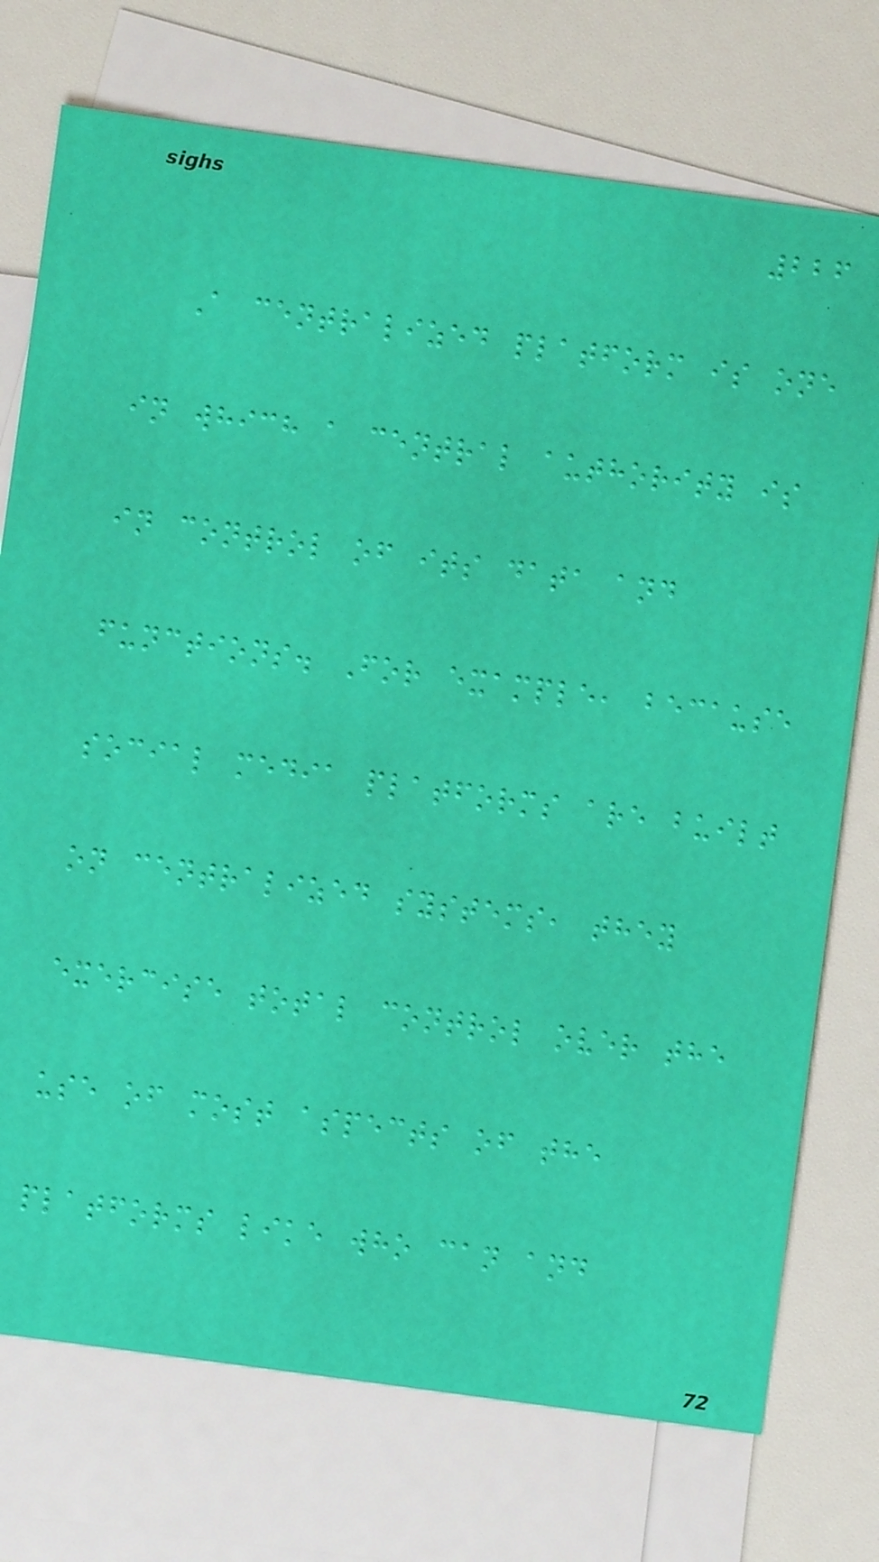226
A centralized platform is one
in which a central authority is
in control of its data and
functions. For example, because
social media platforms are built
on centralized systems, they
exercise total control over the
use of most aspects of the
platforms like who can and
